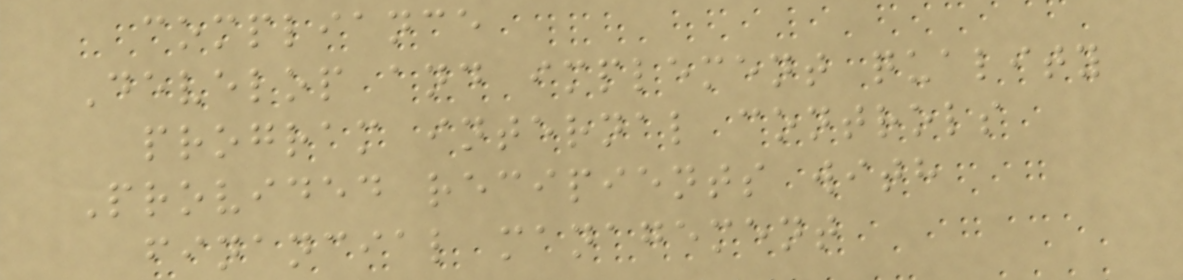compliance
Develop and implement quality
program internal controls
Provided recipients with
financial management
